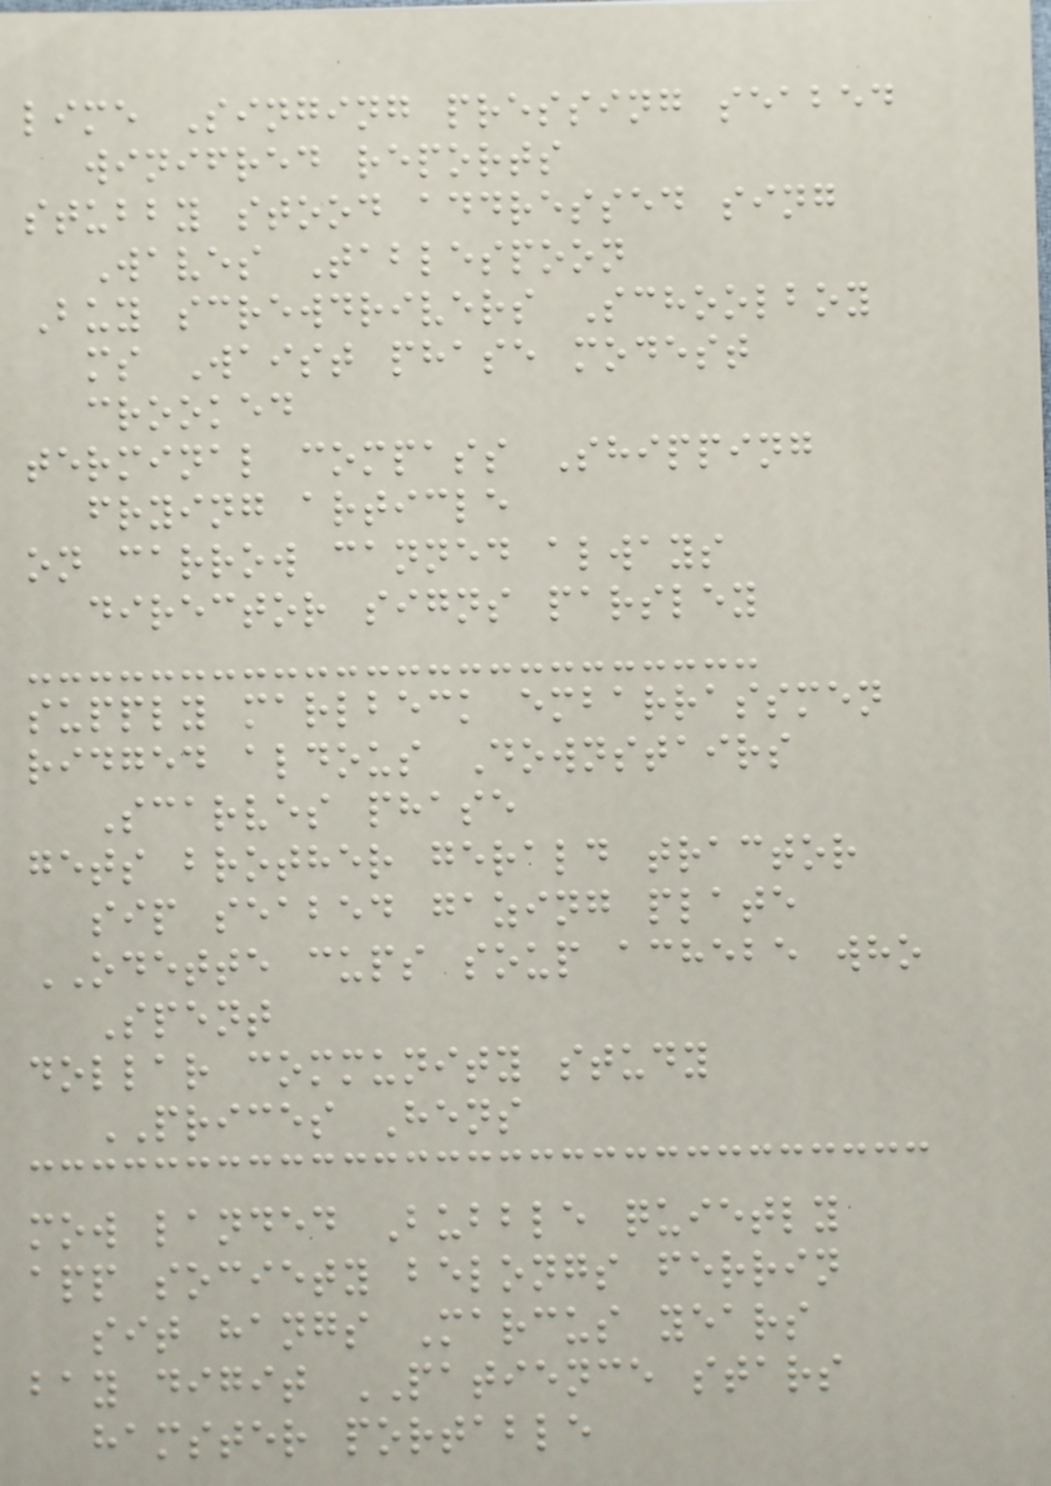lime Singing pressing seabed
winifred reports
stubby stood addressed sing
Waves Tablespoon
Buy screwdrivers Schoolboy
ms Waist phase modest
crooked
terminal compass Shipping
frying article
on carrow canned always
director signs parsley
supply marlbeck embarrassmen
ridged aldous Downstairs
Scarves phase
gets brother gerald tractor
sip seabed gazing plate
ODETTE cups soup achebe who
Spent
dollar community study
PRICES Hens
mow landed Bubble quietly
app society belongs ferrin
sit hangs Marcus years
bay digit PATIENCE stars
hamster portable
